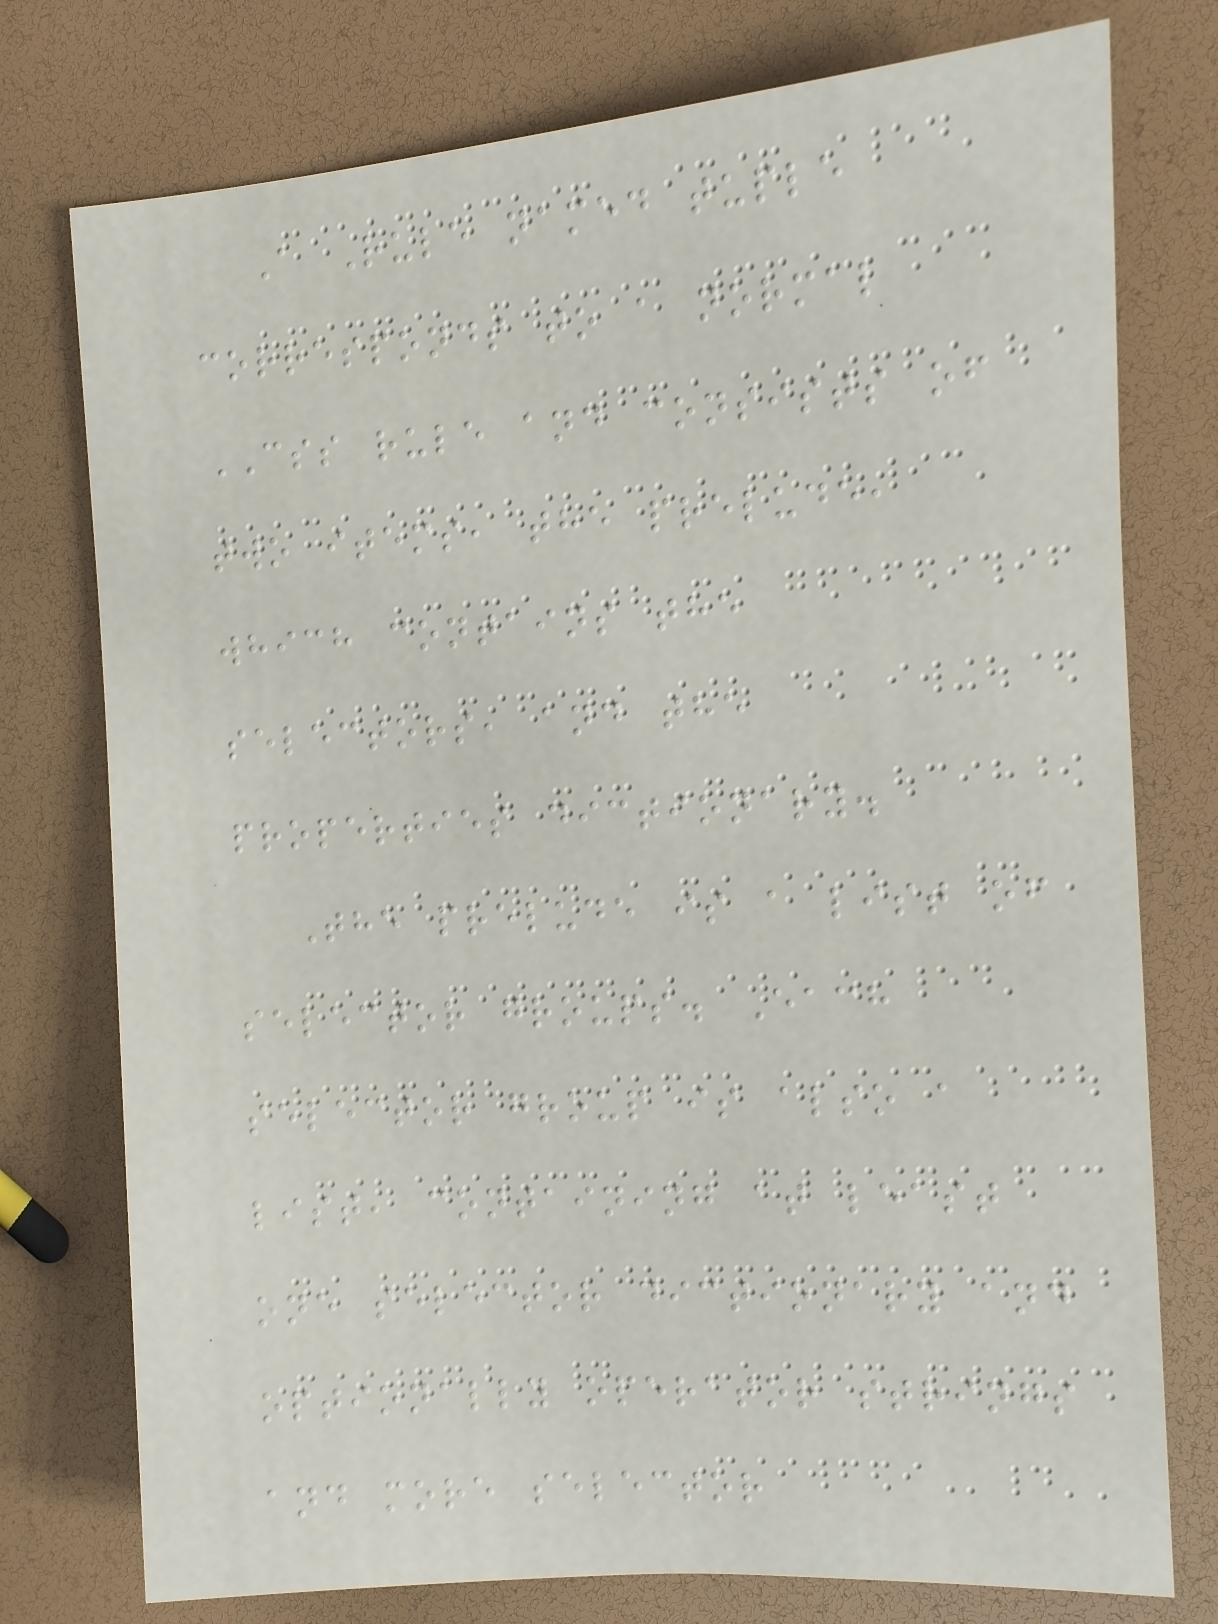A Rule named tuple
corresponds to a normal
CSS rule and consists of
two items, the prelude,
which contains the
selectors, and the
properties dictionary.
The prelude is a list of
selector groups. Each
selector group is also a
list, containing at least
one selector dictionary and
optionally operator strings
and more selector
